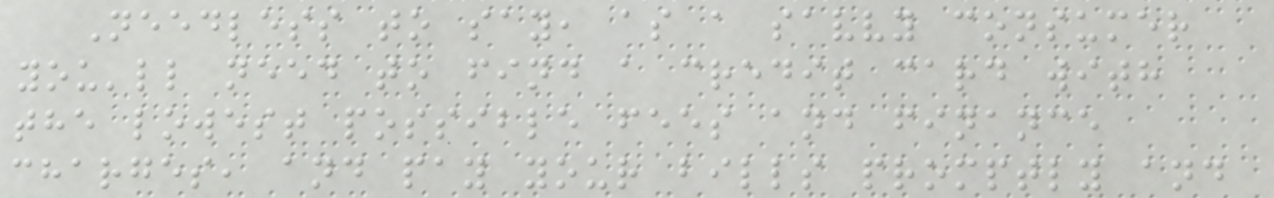Needless to say, as a savvy consumer
you'll need to find a credit card with
the lowest possible fees and finance
charges, and pay your bills promptly and
